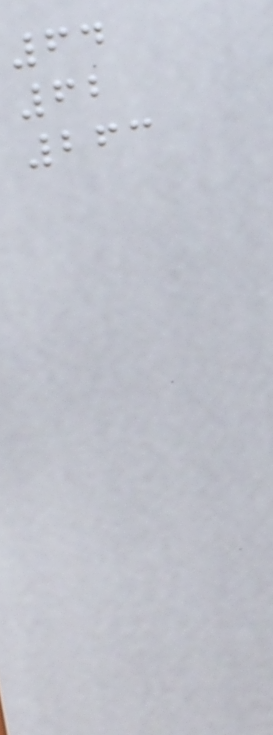64
62
263
